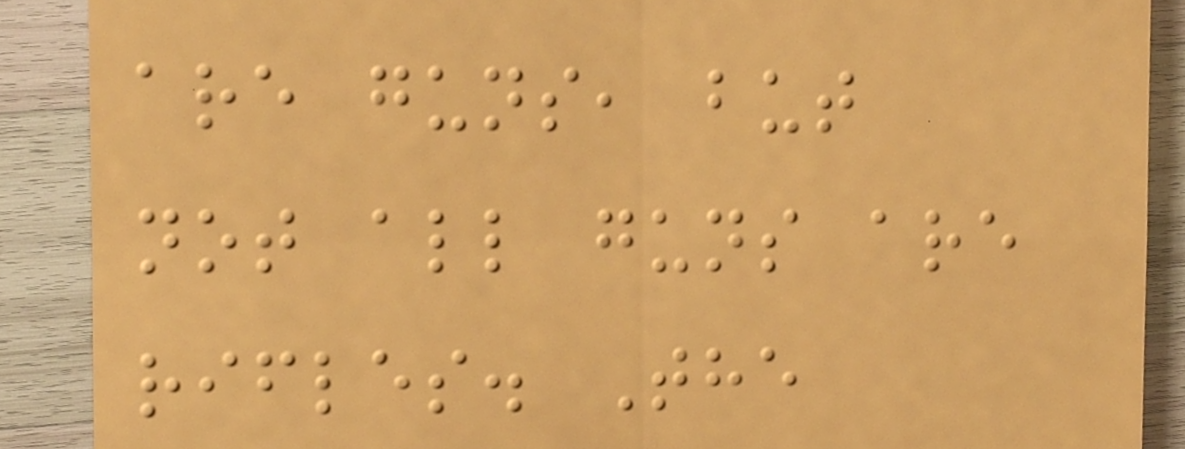are guns, but
not all guns are
rifles. The
